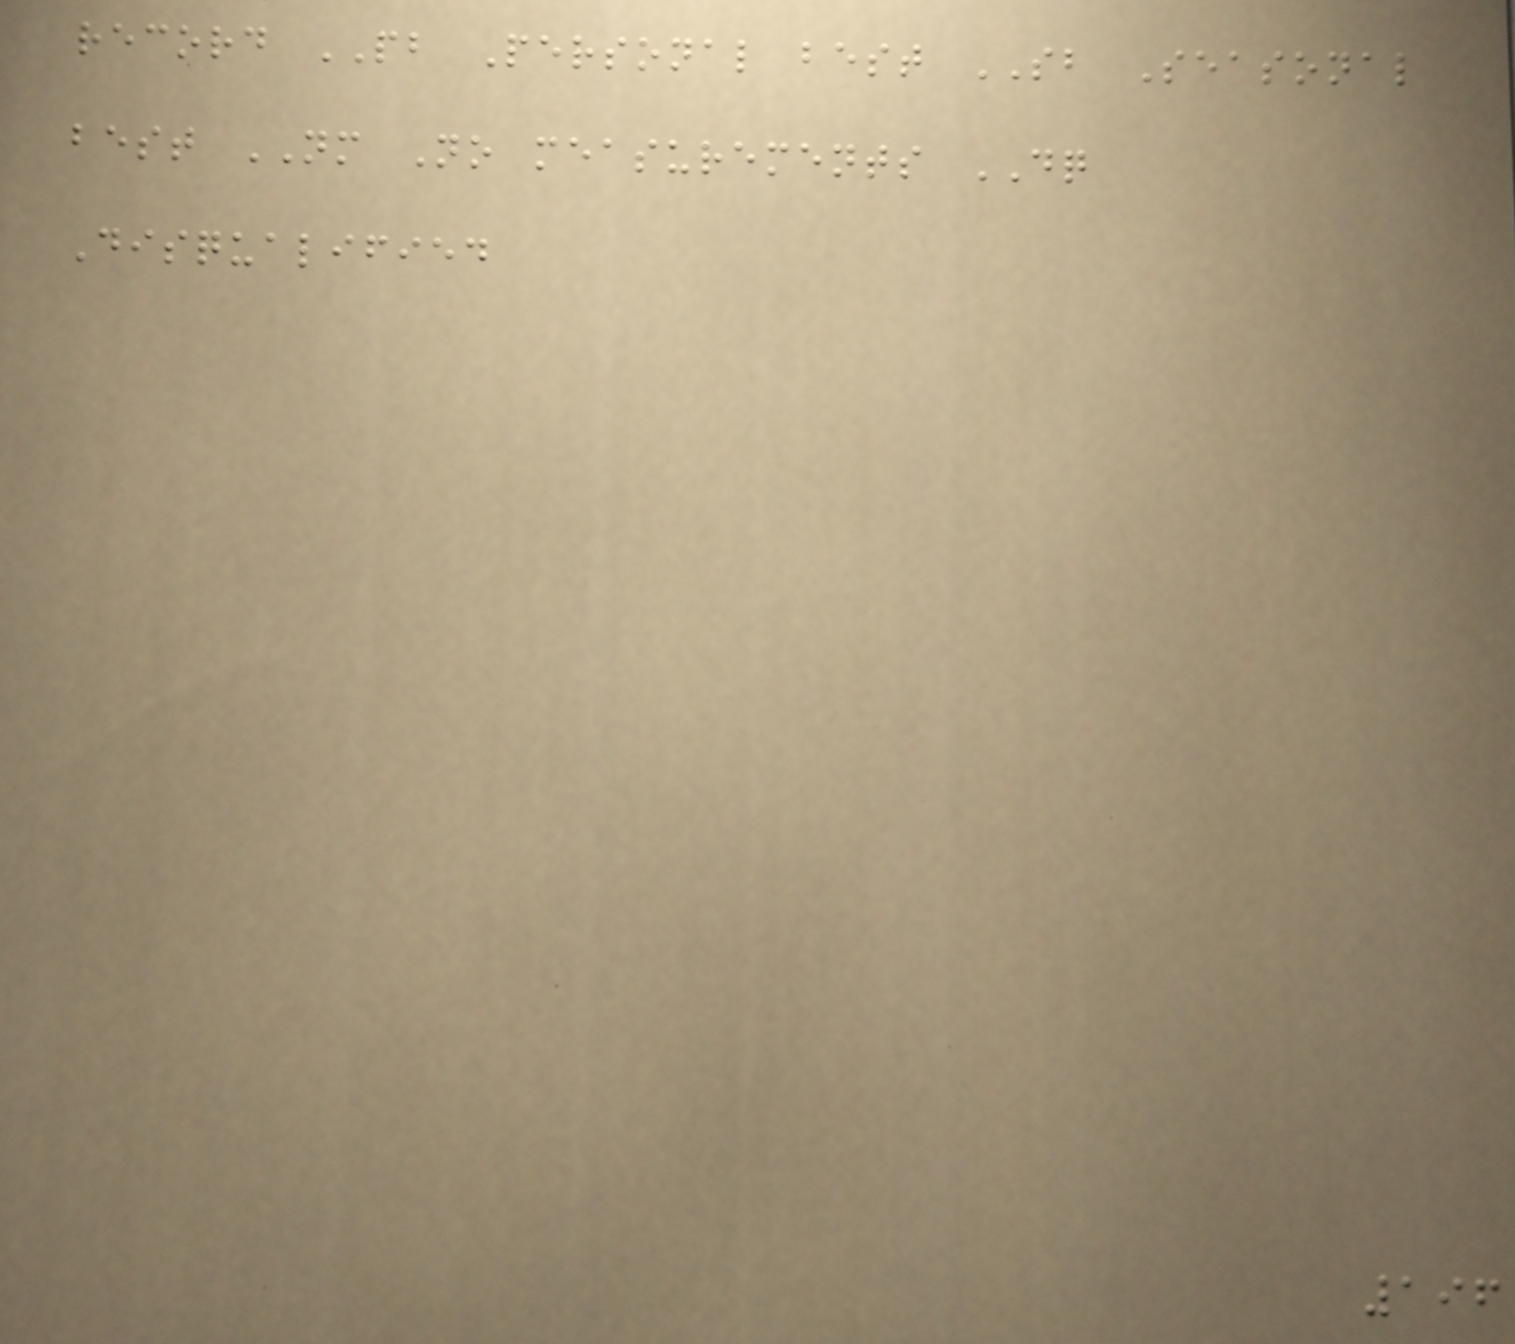record PB Personal best SB Seasonal
best NM No measurements DQ
Disqualified
196
